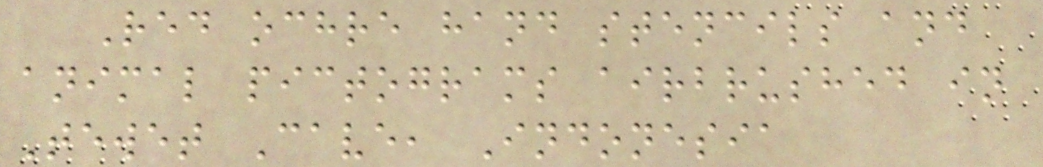Red ochre hand stencils and
animal pictograms airbrushed in
Tewet Cave, Indonesia
